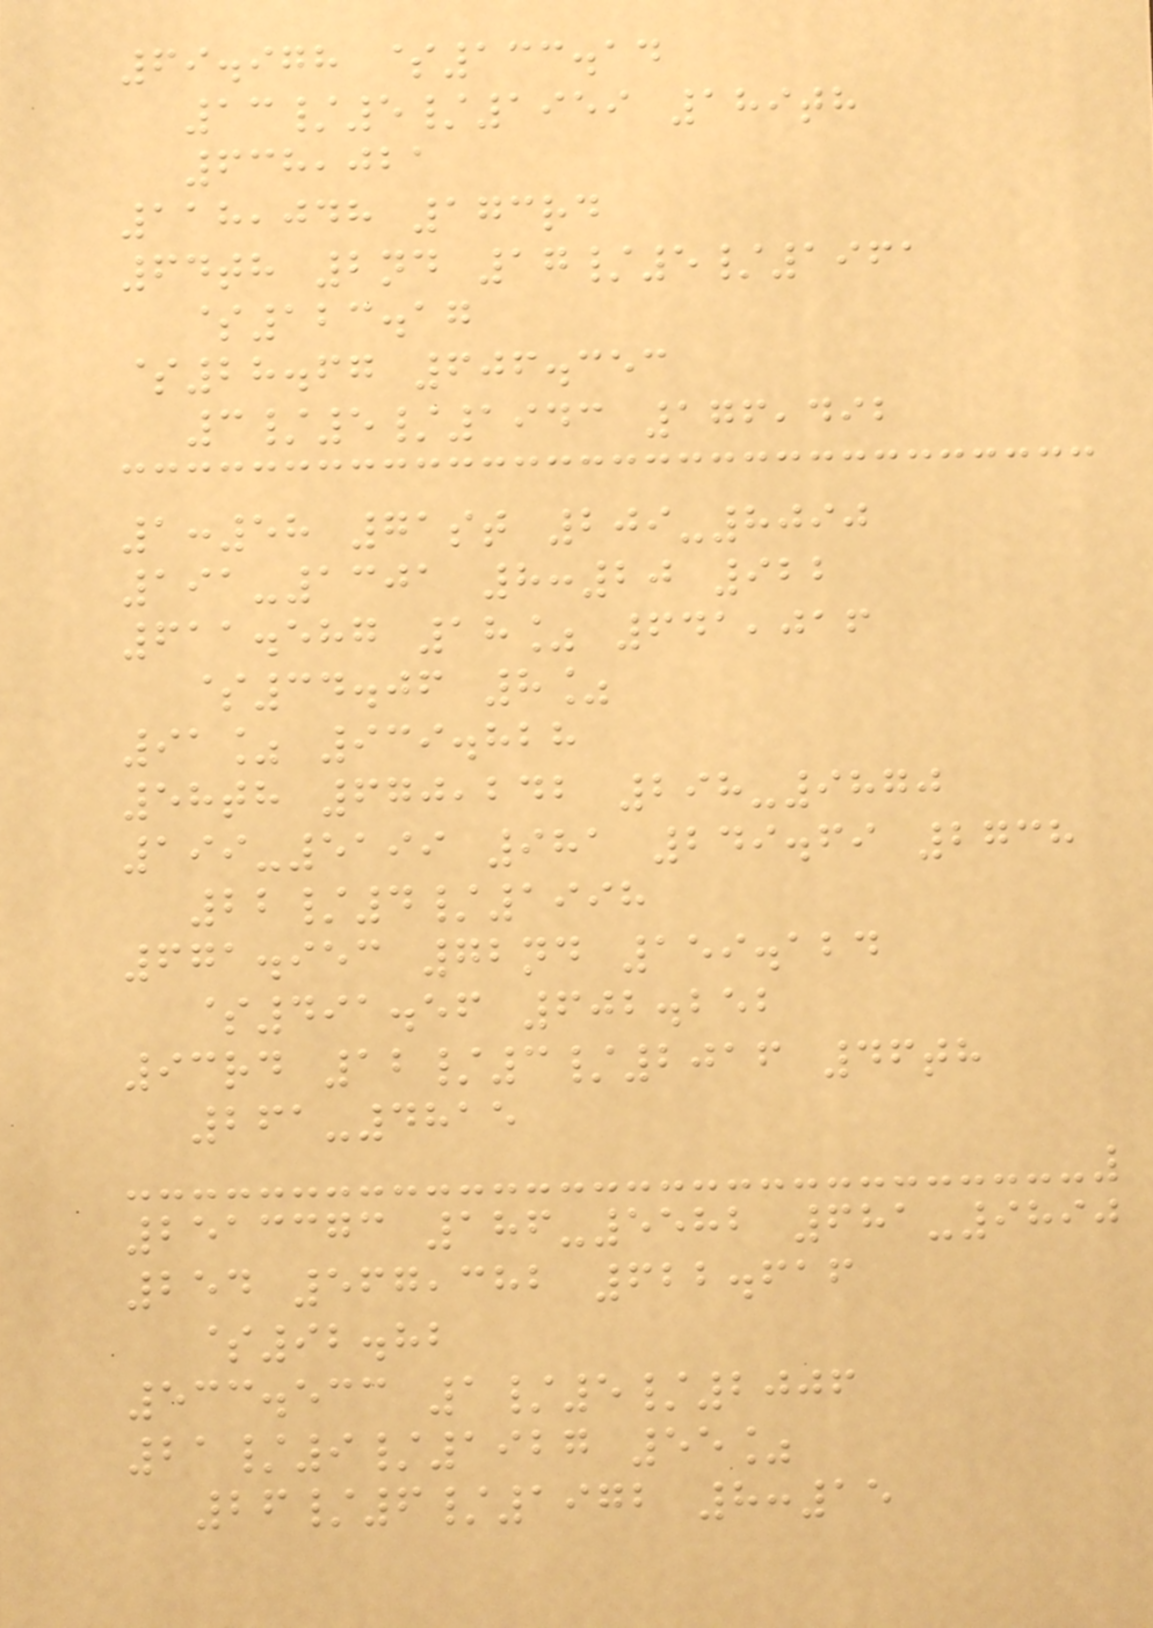69.978 $133.14
13/5/1959 189th
638,021
118,048 173rd
64th 2nd 17/5/1961
$123.17
$28.67 606.353
3/5/1943 176,492
1:58 71st 209-8090
191-1301 8:20 922
611.587 18% 641,016
$34.06 8%
91% 939.828
58th 670,242 298-9870
199-5199 981 249.69 2738
22/4/1998
671.953 72nd 159.124
$491.56 602.252
93rd 12/3/2016 46th
261-4815
2513373 186-5582 681-9890
254 567,382 622.616
$92.82
533.533 1/5/2006
21/9/1927 55%
26/6/1972 8:15
